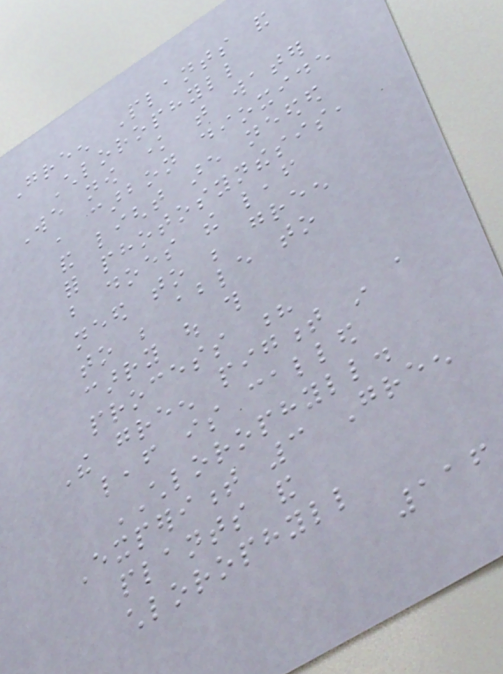Green Plants and
Chlorophyll
We now know that water
, carbon dioxide
and light are needed
for photosynthesis,
but does the leaf
need to be green
to be able to
carry out this
process ?
The green pigment in a
leaf is called
CHLOROPHYLL.
Experiment 3 Green
plants and
chlorophyll
116
